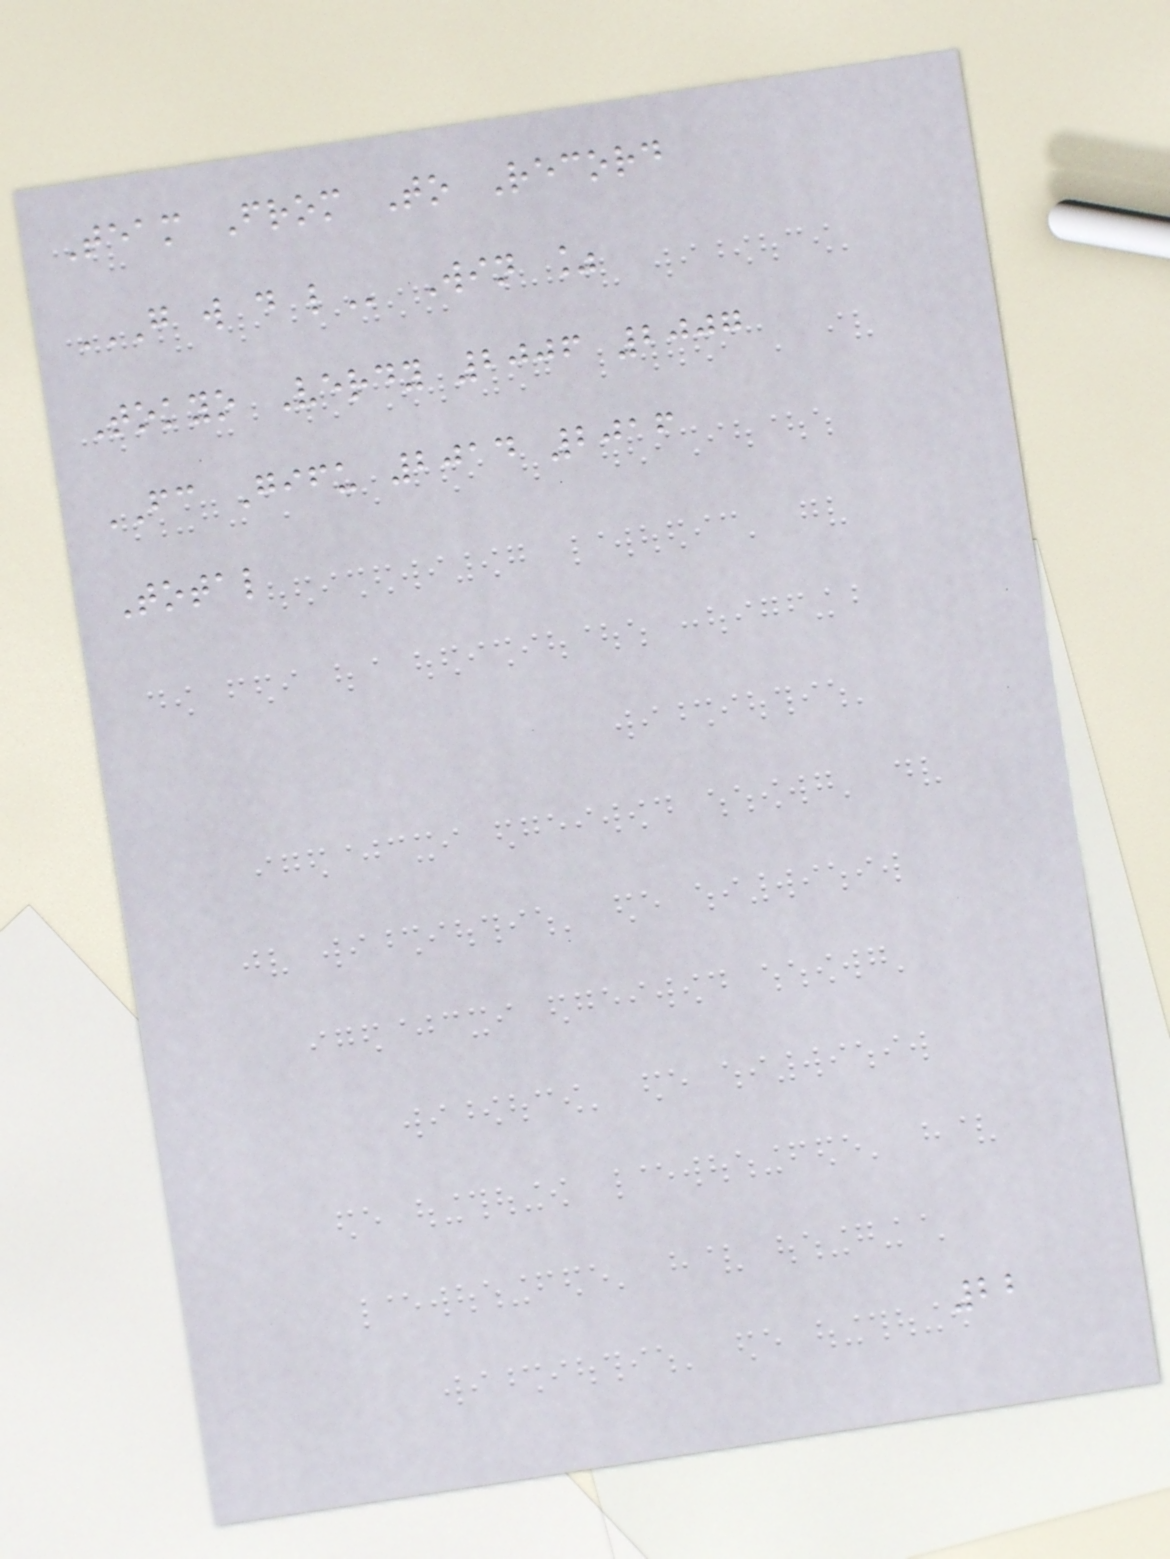Team From To Record
G W D L Win %
Tokyo Verdy 2006 2007
FC Gifu 2014 2016
Total
22
